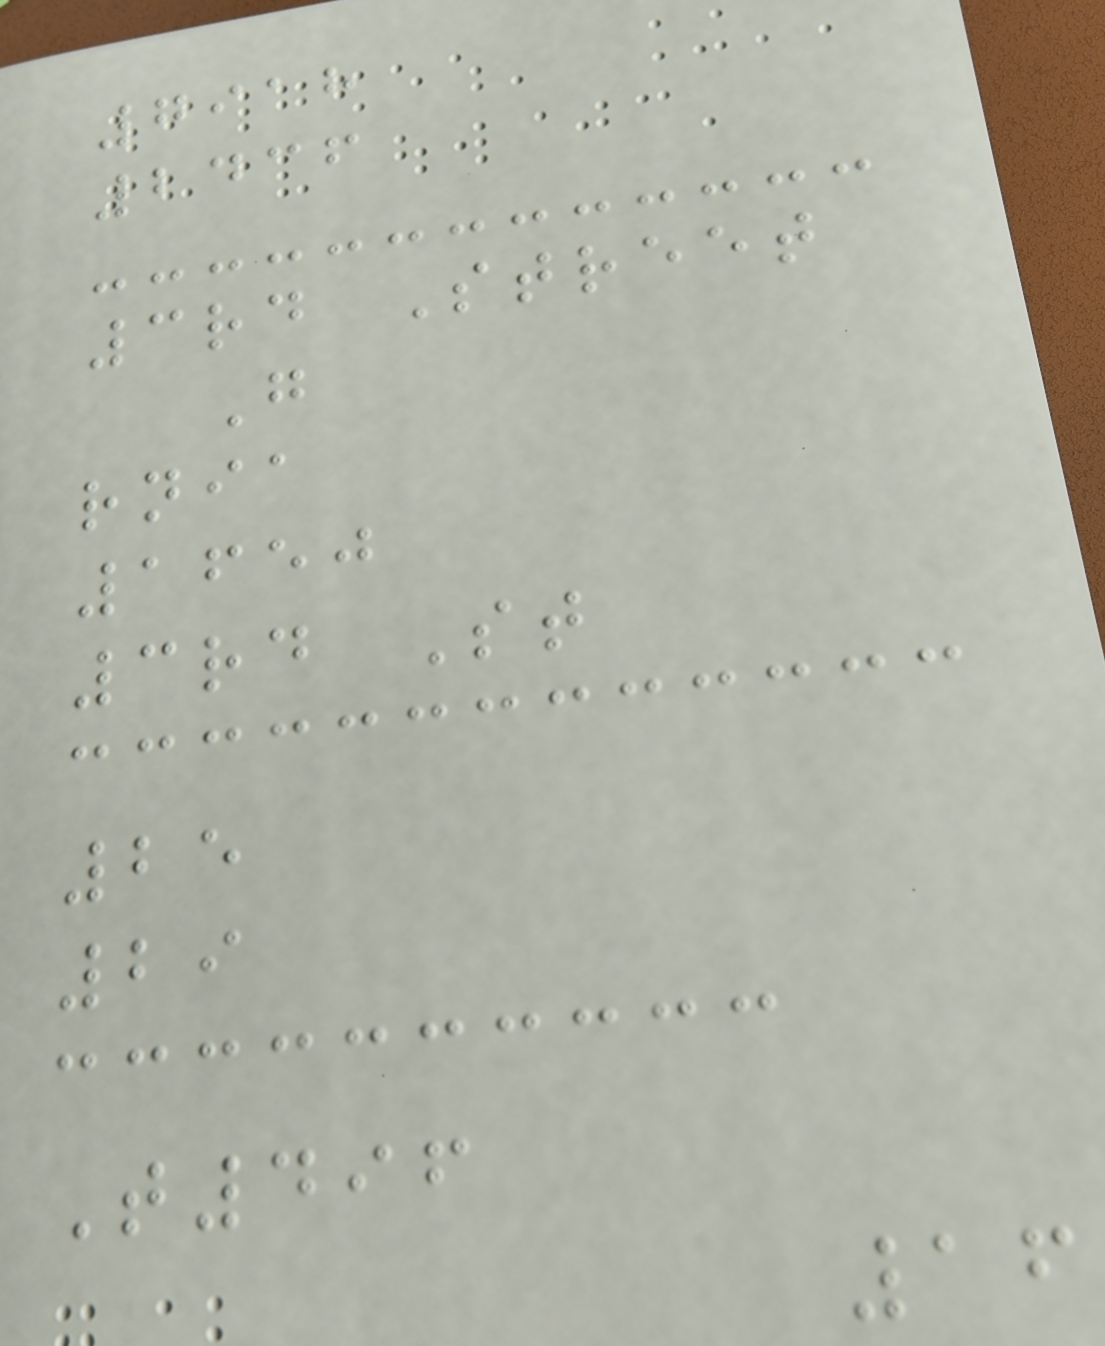7918
2436
3rd Street
G
rnia
1650
3rd St
25
29
T496
16
